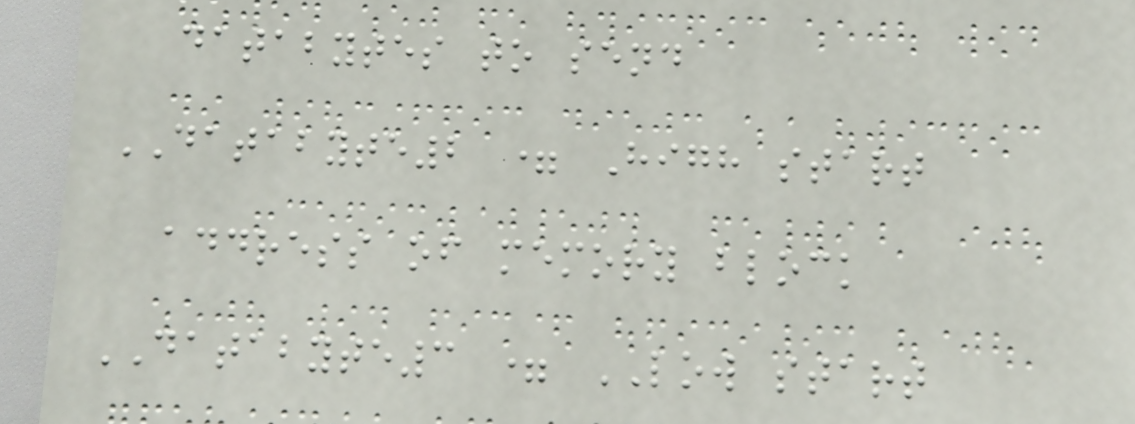databytes to send
DATABYTE2 = High start
address of memory block
DATABYTE3 = LOW start
